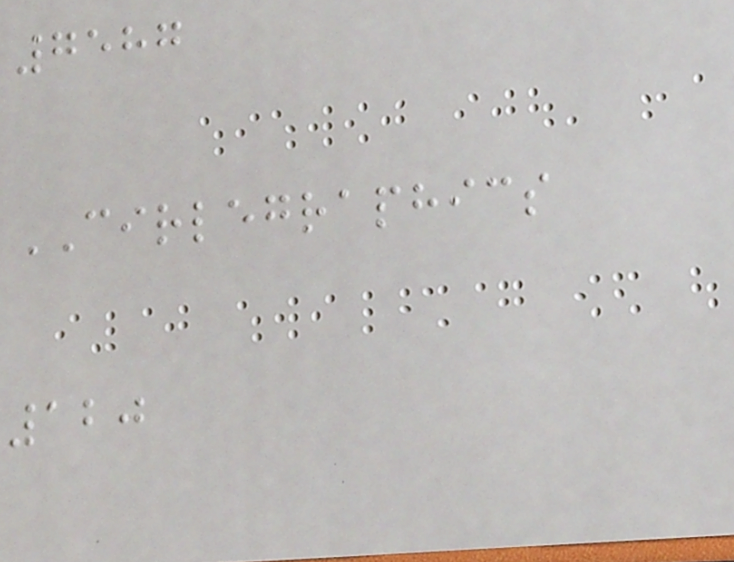7587
CIRLEGRAPHICS
120
